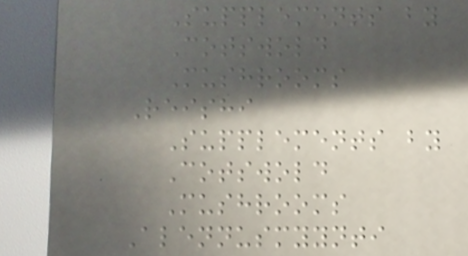Supplements by
Cotswold
Mushrooms
Reishi
Supplements by
Cotswold
Mushrooms
Alennusmyynti
